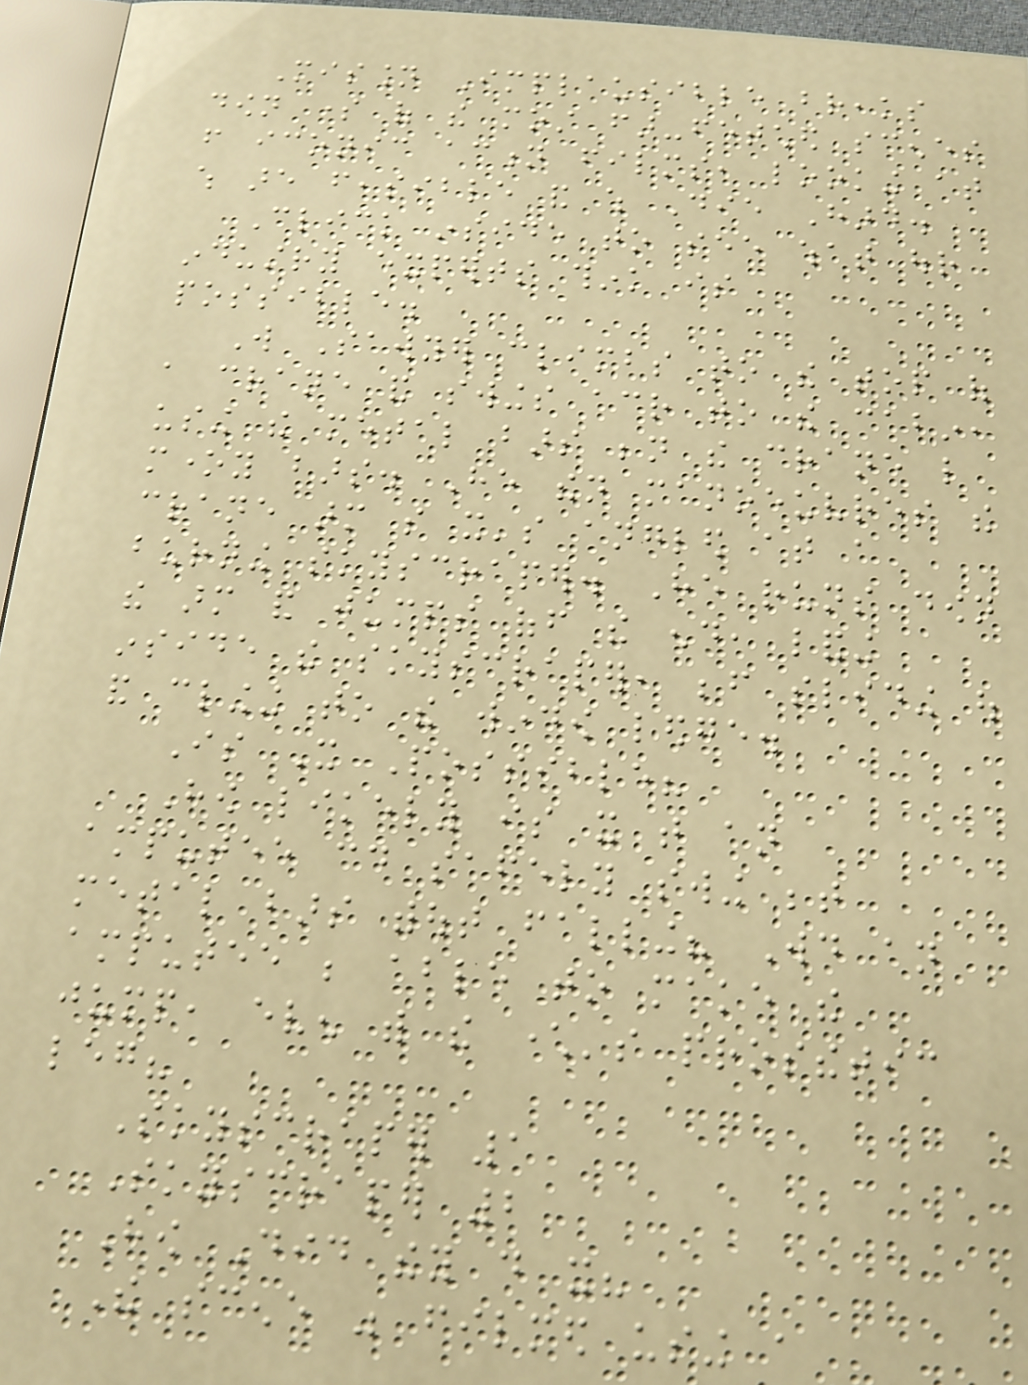Mission Implausible breaks
down some of the most far-fetched scenes
from iconic action films, looking at
which are feasible and which Die Hard.
Click inside to see what our
industry experts think is
possible.
Will Sawyer climbs to the top of
a crane and swings across to the cabin,
using the metal bars beneath the crane like
money bars. He then manoeuvres the
crane arm so it's angled at a
burning skyscraper. He runs down
the arm and jumps off the end, landing
inside the skyscraper, before sliding out
and clinging to the window ledge.
Is It Possible?
How likely is it that an
amputee could safely swing between
metal bars without falling? Would an
amputee be able to make the
jump, even with the character's prosthetic
leg?
Skyscraper 1
Skyscraper 2
How Did they do it?
The scene was filmed using a
